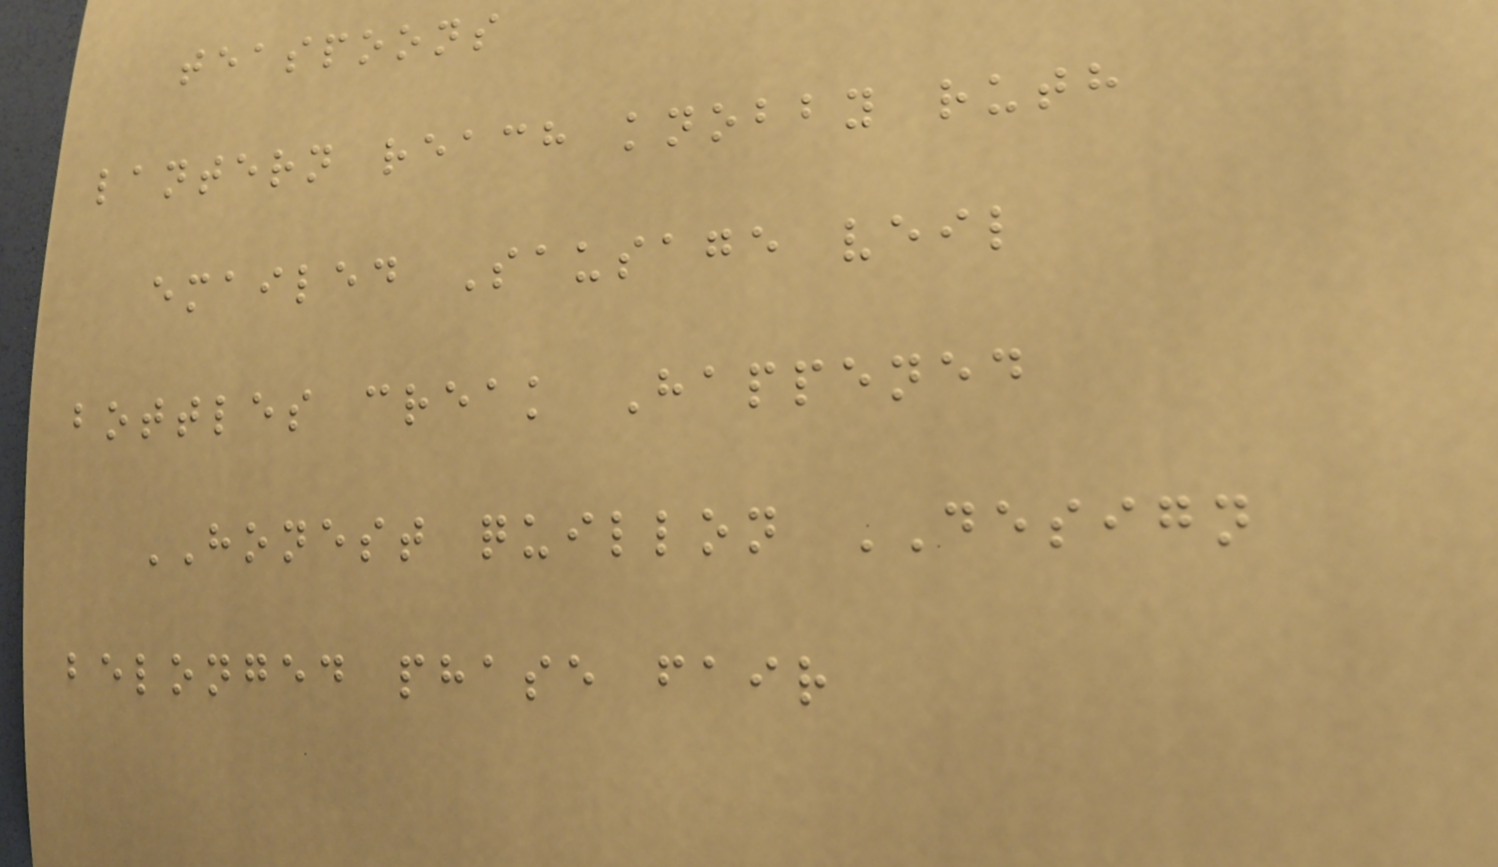teaspoons
lantern reach knobby ruth
emailed Sausage veil
bottles creak Happened
HONEST quillon DESIGN
belonged phase fair
